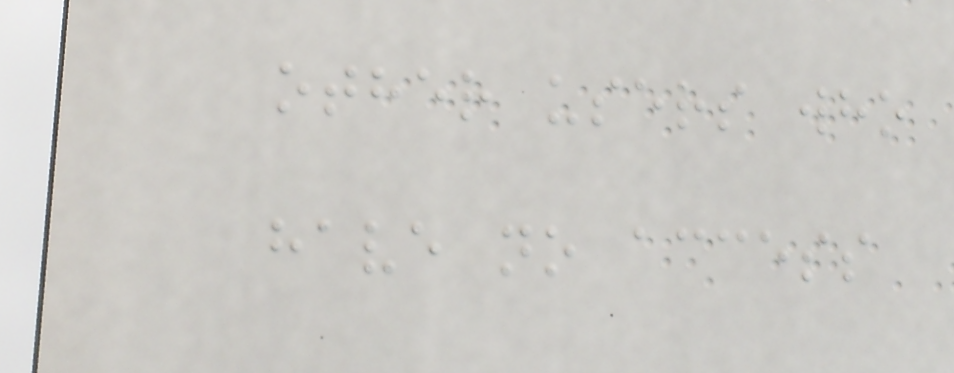other users who
have no access
